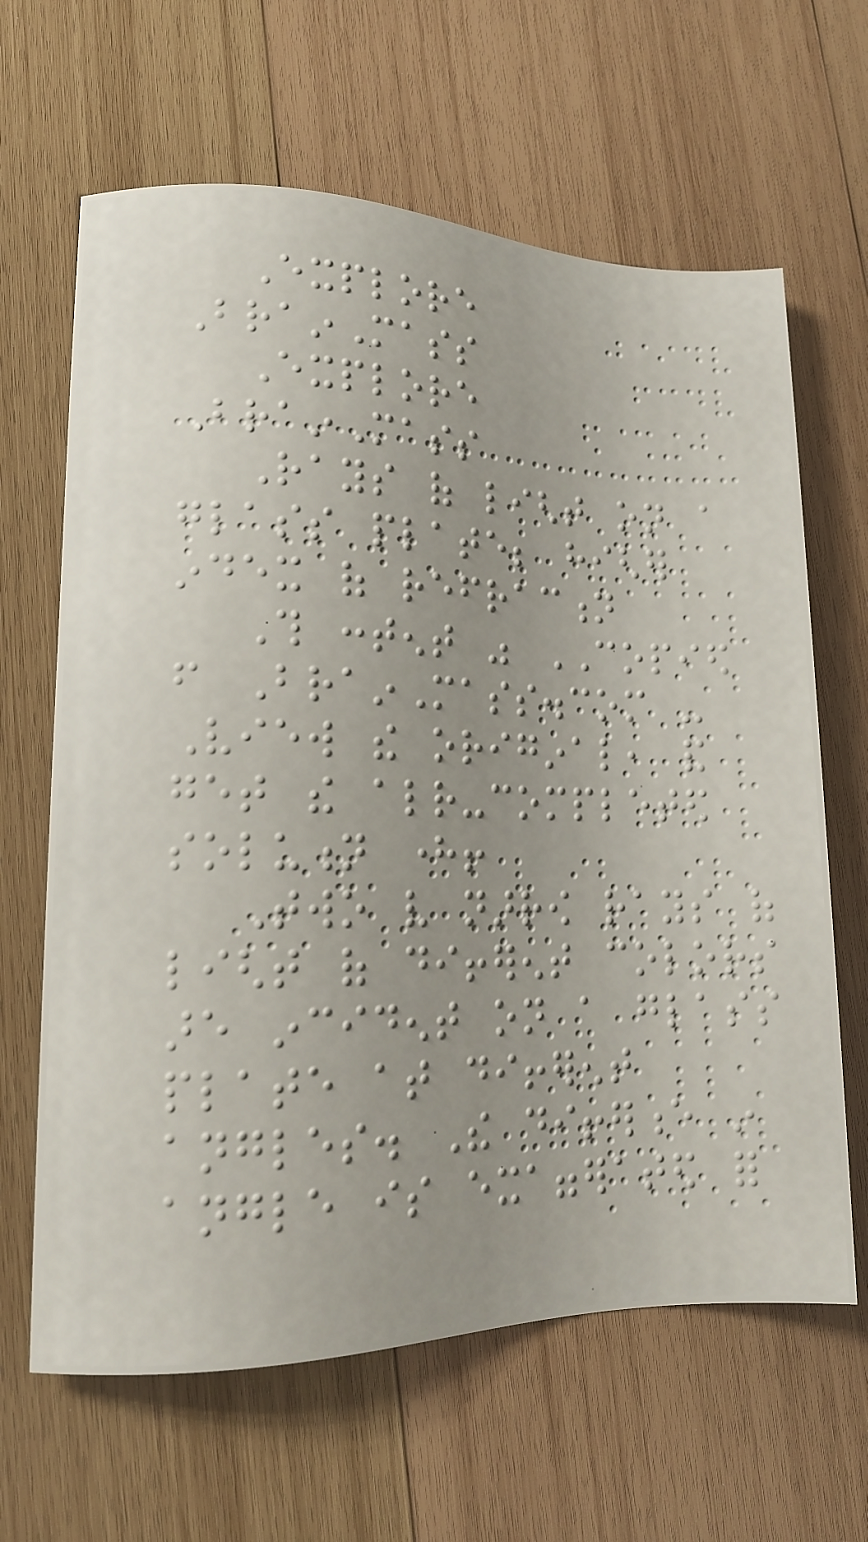Explore
BrainMass
Explore
BrainMass
Rays of light on a
glass plate; higher
index of refraction
This content was COPIED
from BrainMass.com -
View the original, and
get the already-completed
solution here!
Two very narrow rays of
light of different colors
are incident on a glass
plate at different
angles. The difference in
angle is exaggerated for
